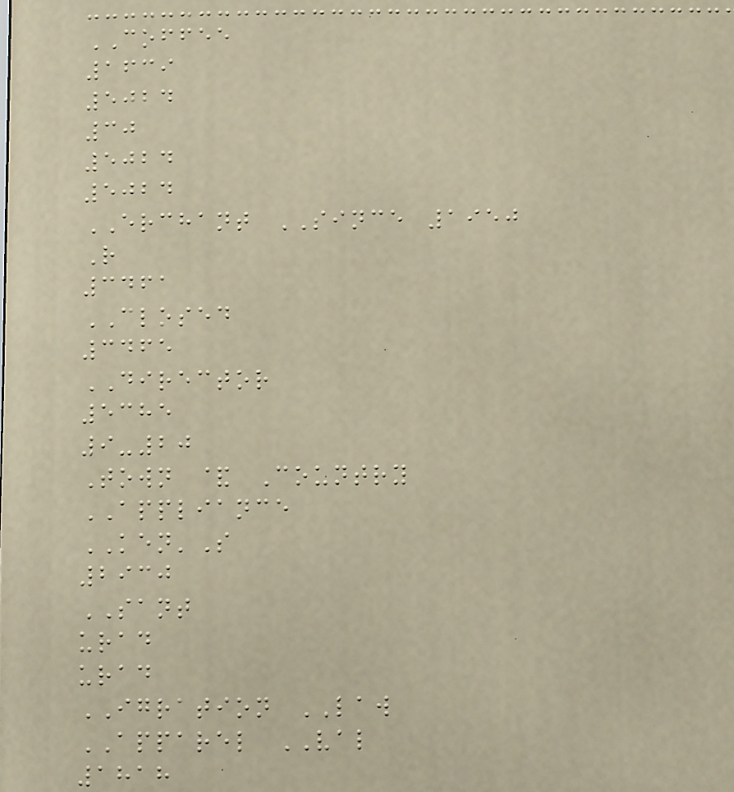COFFEE
1639
5024
30
5024
5024
ERCHANT SINCE 1950
R
3461
CLOSED
3465
DIRECTOR
5385
9-20
Town & Country
APPLIANCE
KEN'S
2930
SANT
urad
urad
IGRATION LAW
APPAREL VAL
1818
